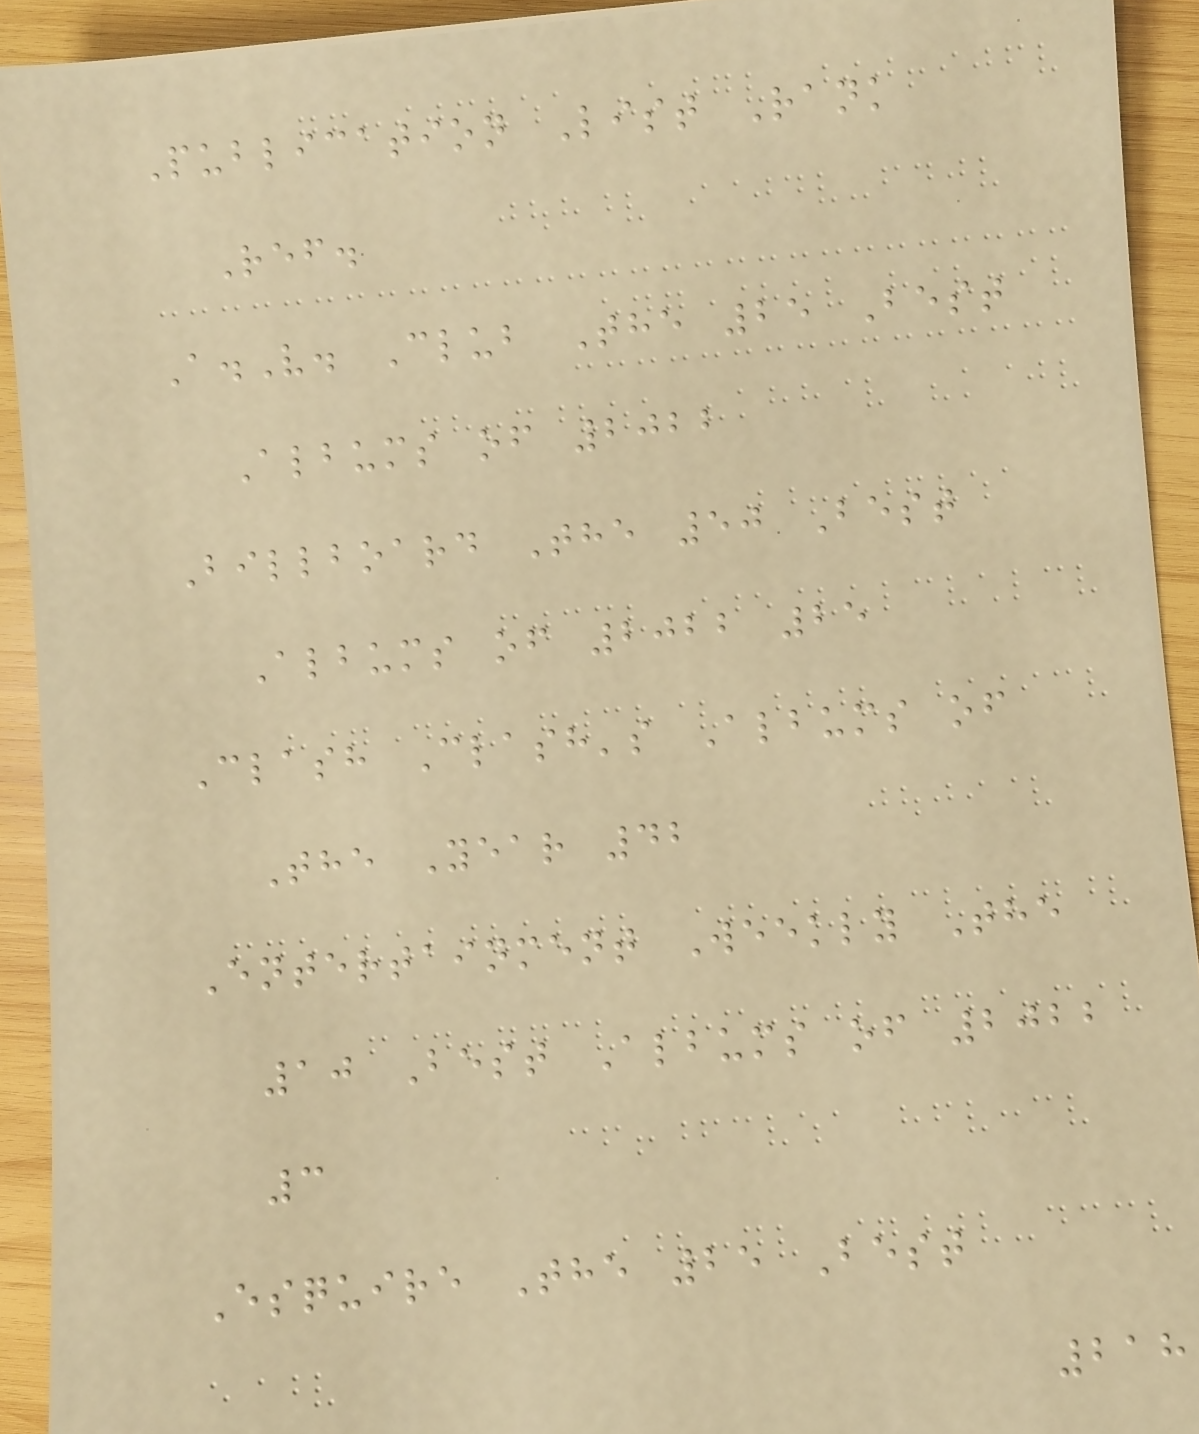Publication List Rank
Ref.
A.V. Club The 25 Best
Albums of 2022
Billboard The 50 Best
Albums of 2022 25
Clash Clash's Albums of
The Year 42
Entertainment Weekly The
10 Best Albums of 2022
3
Esquire The 25 Best
218
